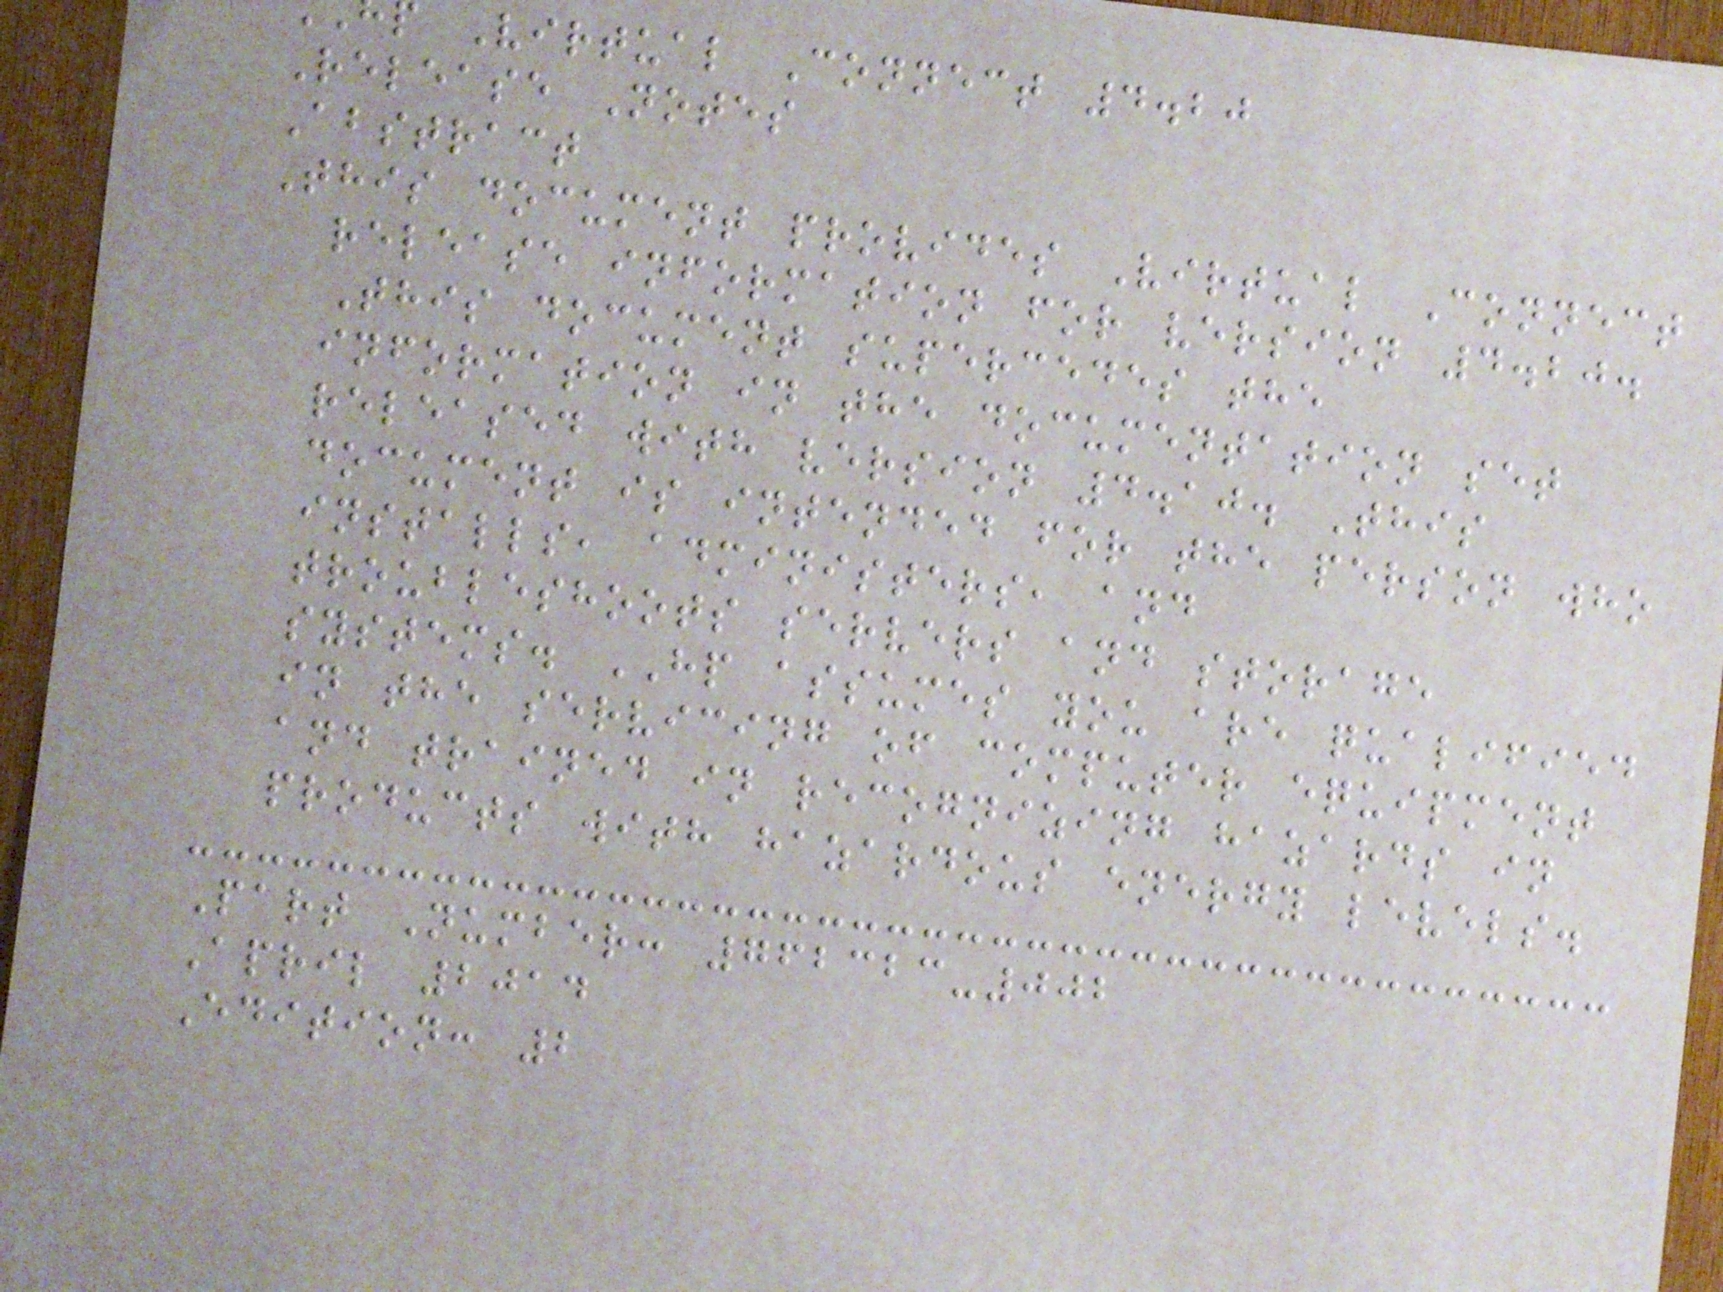Virtual Connect 4.20
Release Notes
Abstract
This document provides Virtual Connect
release information for version 4.20.
This document supercedes the
information in the documentation set
released with version 4.10. This
document is intended for the person who
installs, administers, and
troubleshoots servers and storage
systems. HP assumes you are qualified
in the servicing of computer equipment
and trained in recognizing hazards in
products with hazardous energy levels.
Part Number: 762323-002
April 2014
Edition: 2
